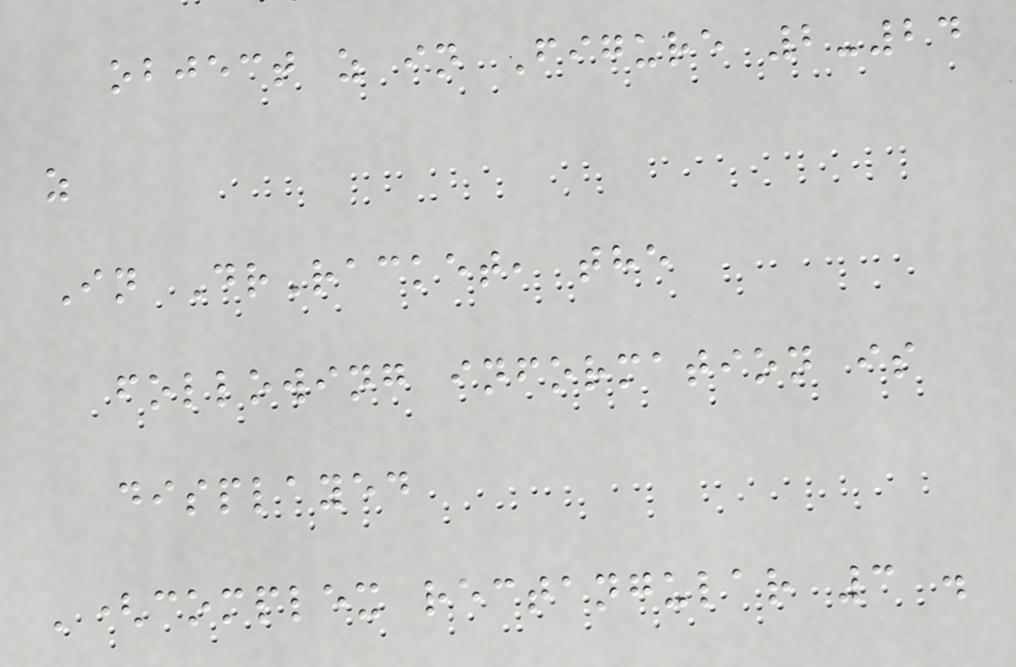object z in Figure 2-24
z
In DrRacket, the
following information is
displayed
'(complex rectangular 3 .
